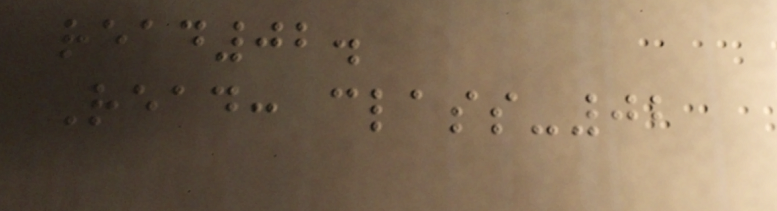read02.
Read: class-02
